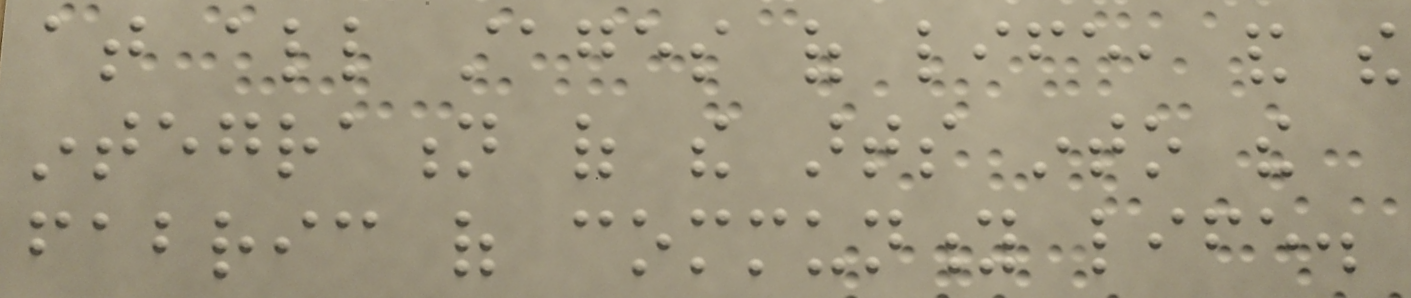at all stages of life, and the
integration of the arts into the
fabric of community life.
